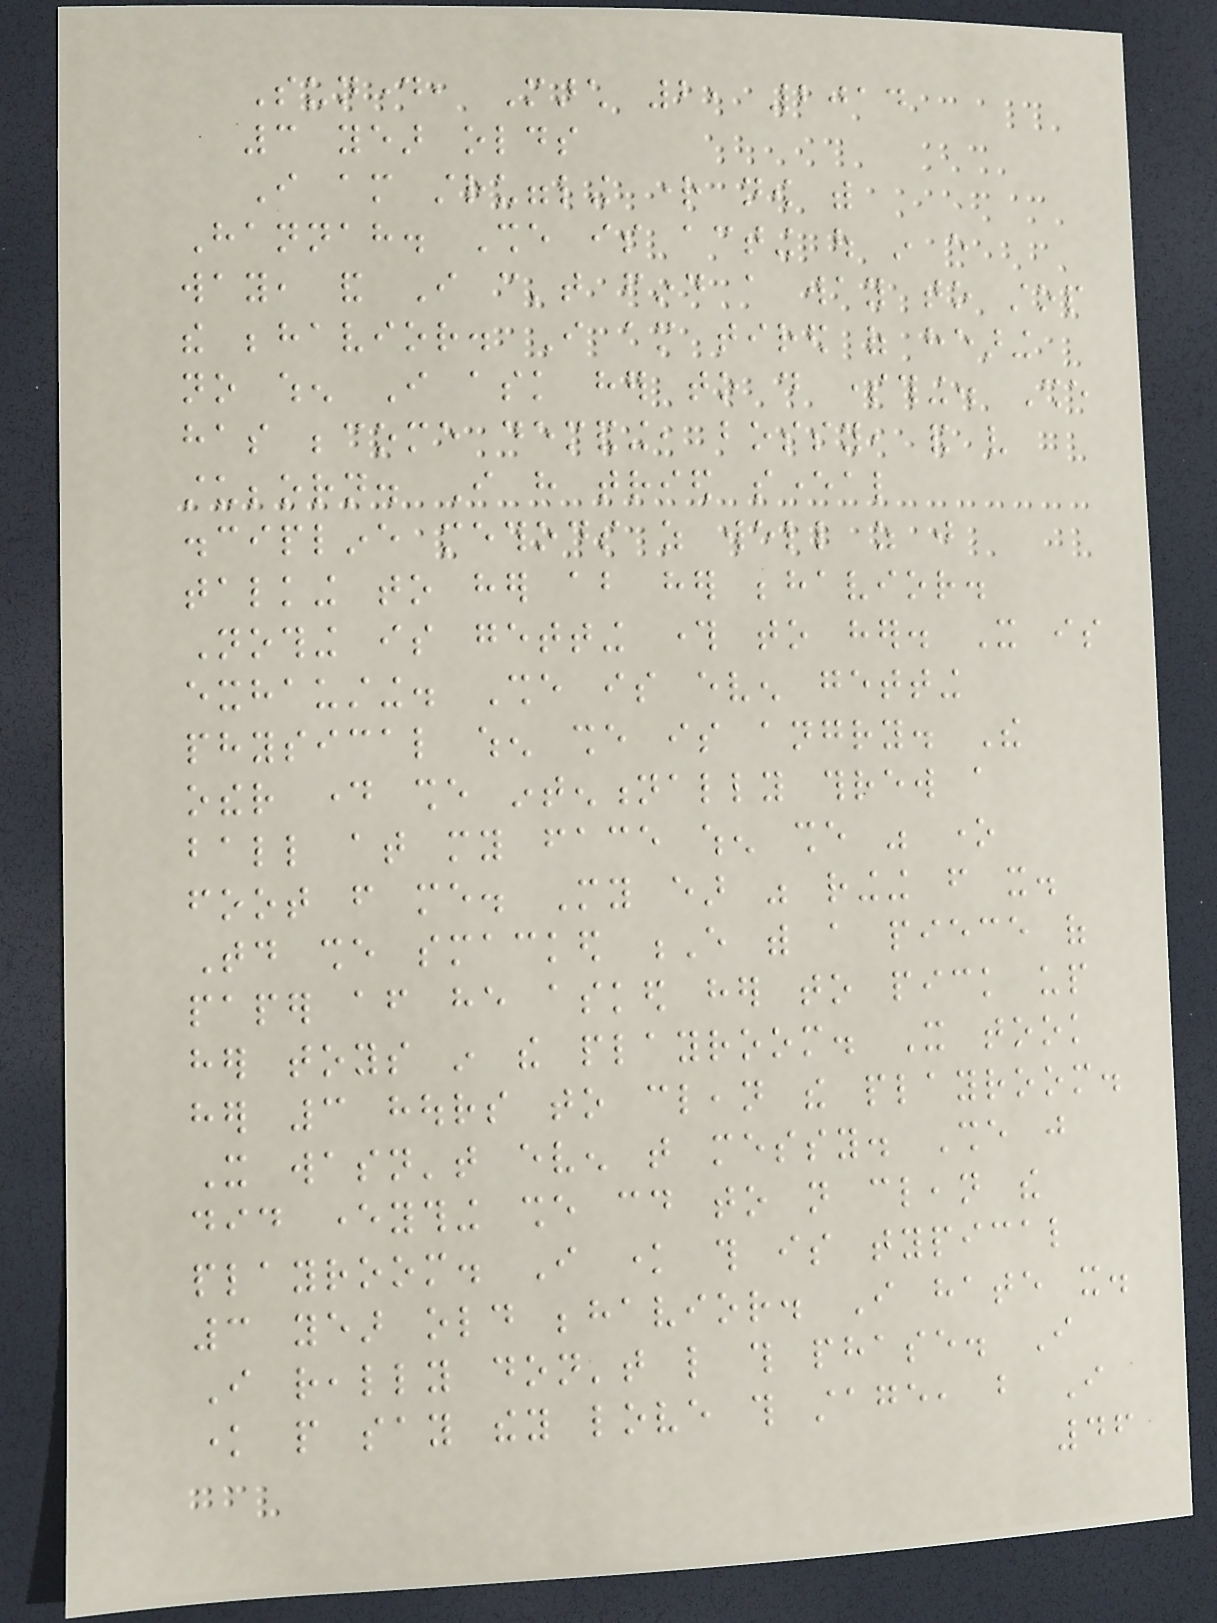Sunday, March 2, 2014
3 year olds
I am struggling right now with
Hannah. She is acting out in every
way, and I can't find a way to stop
the behavior. I am tired of hearing
no when I ask her to do something. She
has become demanding, bossy, and very
stubborn. I have tried several
discipline methods as well as just
talking to her about her behavior.
Nothing is getting through to her. It is
exhausting. She is even getting
physical when she is angry. The
other day she intentionally threw a
ball at my face when she was one
foot from me. My ear was ringing from it.
Today she smacked E with a piece of
paper after he asked her to pick up
her toys in the playroom. It took
her 3 hours to clean the playroom.
It wasn't even that messy. She just
did everything she could to not clean the
playroom. I know this is typical
3 year old behavior. I hate it.
I really don't like this phase. I
know people say they love this stage, but I
46
